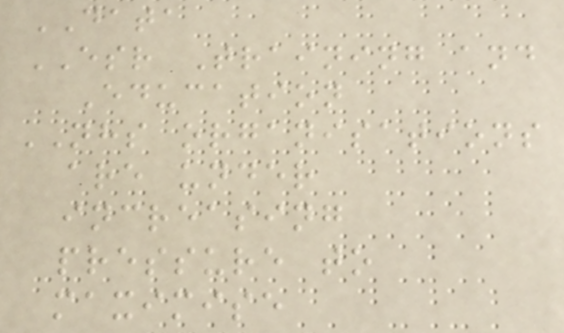DATA
ESR Training and
Education
NHS organisations
are under
increasing
pressure to
maximise
